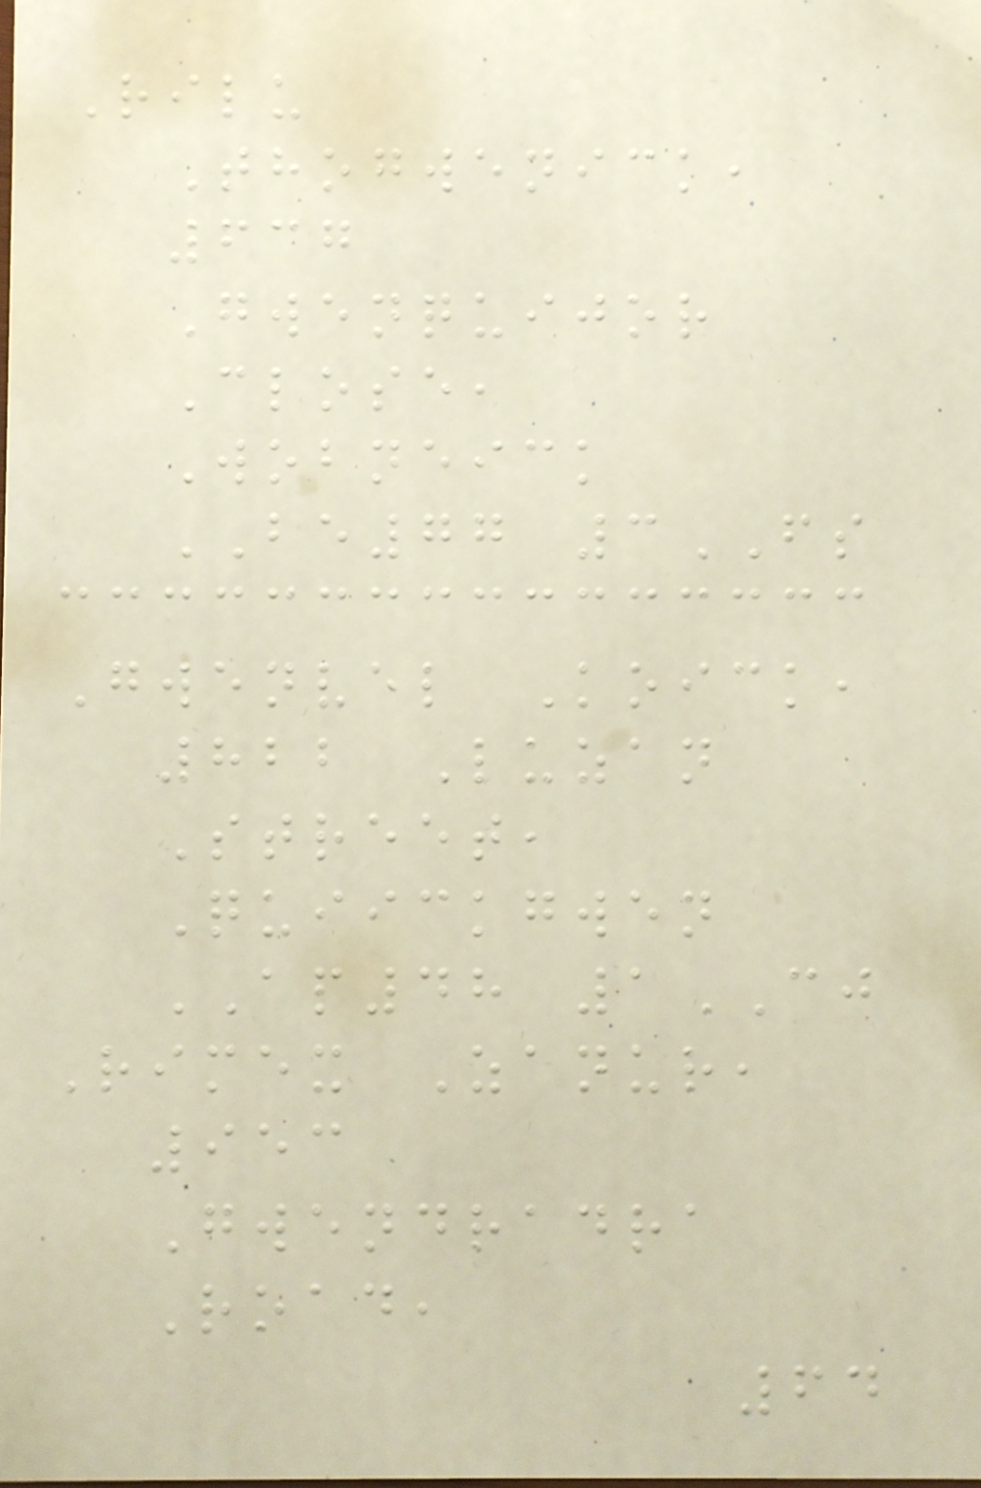Rilu
Thogwenick,
637
Gwenquijor
Close,
Wobneick
BE77 3FS
Gwenvel Koick,
822 Luzan
Street,
Quiickgwen
AP48 1CJ
Rimex Zanur,
953
Gwendradra
Road,
64
